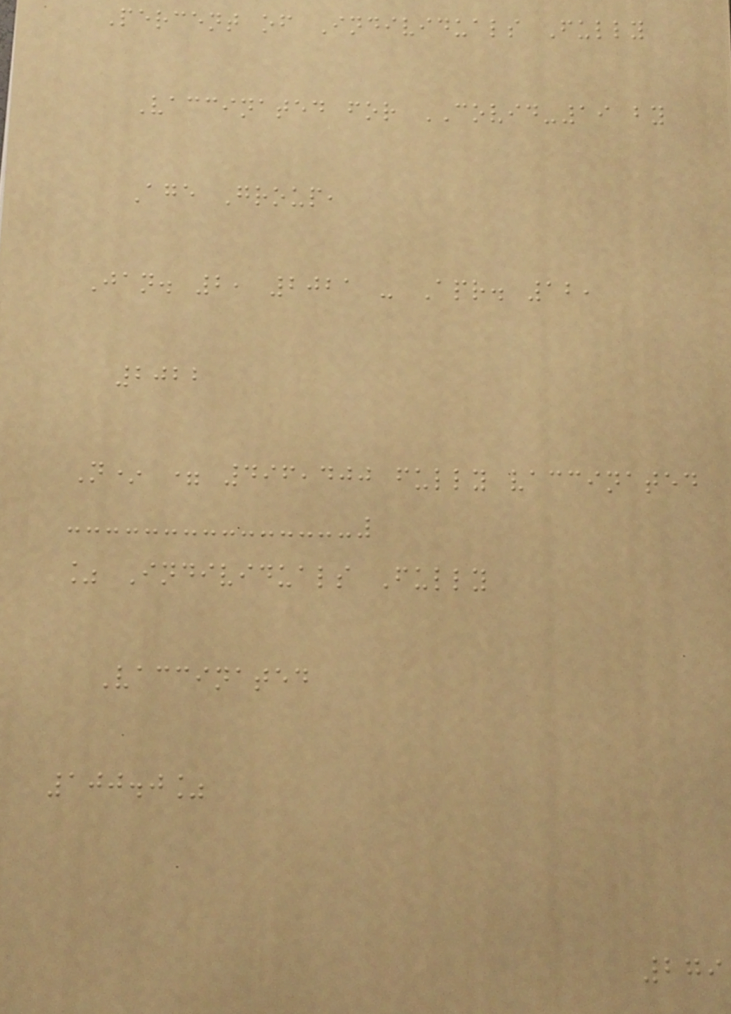Percent of Individuals Fully
Vaccinated for COVID-19 by
Age Group,
Jan. 2, 2021 - Apr. 12,
2022
N* = 496,400 fully vaccinated
% Individuals Fully
Vaccinated
100.0%
279
